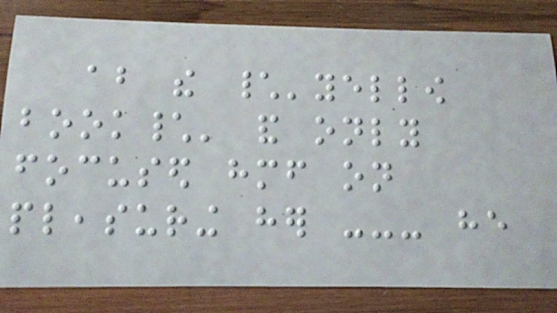about the \'yellow
book\' and only
focused himself on
pleasuring her --- he
